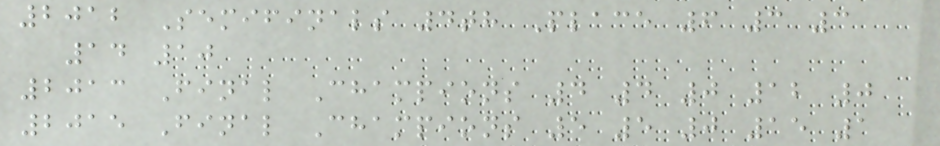2012 Semifinals 4th Place 6 3 3
14 10
2013 Final Champions 4 4 0 12 0
2015 Final Champions 5 5 0 15 1
